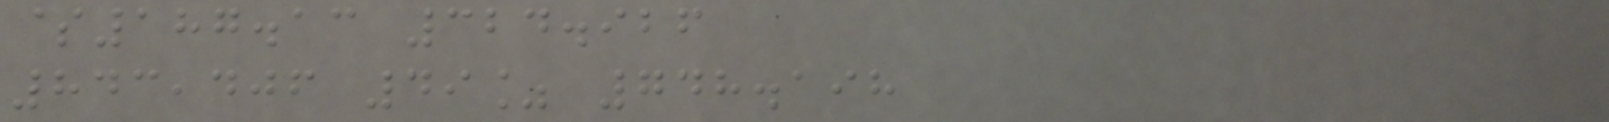$187.13 324.926
843,406 49% 748.198
